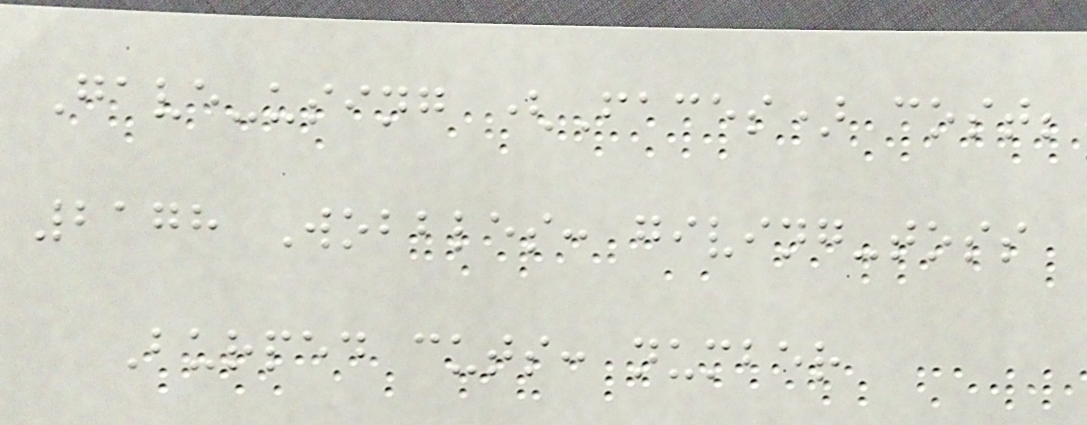Gave-using (Faces) cost;
2178 Wobbles: giving-toss
Burped cuts: number
